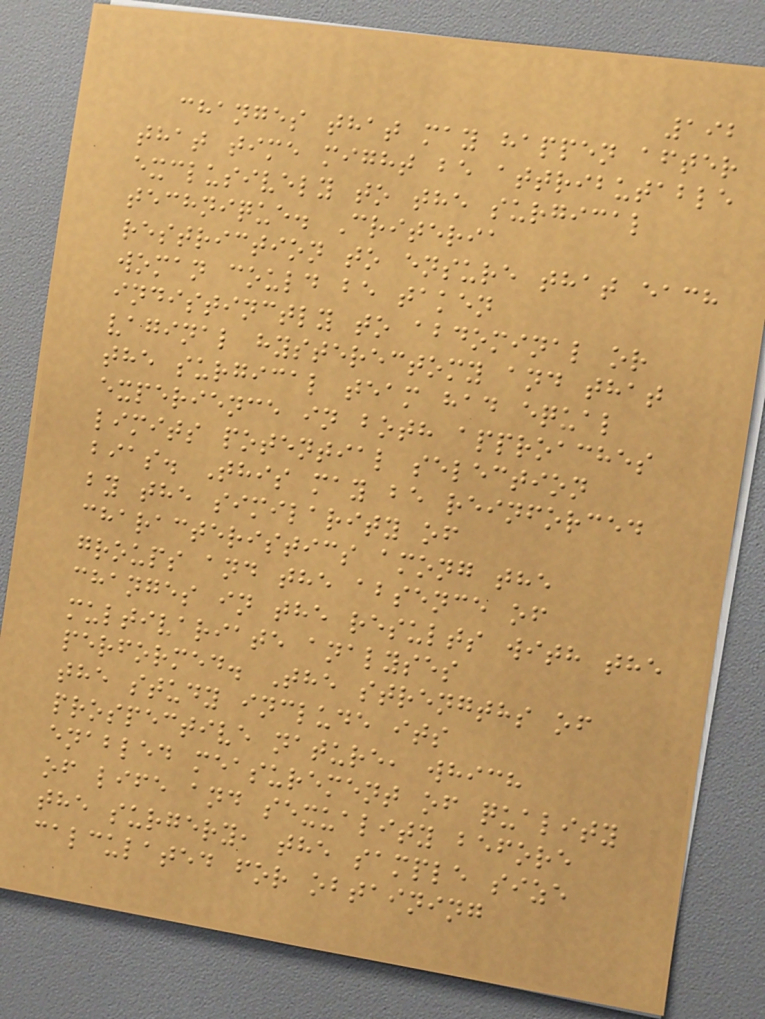192
changes that may happen after
that time might be attributable
exclusively to the surgical
technique. Criteria
restriction to ensure that each
woman could be taken
indistinctly to abdominal or
vaginal hysterectomy and that
the surgical team had equal
experience in both approaches
limits potential selection
bias. This may be reinforced
by the similarity of
characteristics among the
groups and the absence of
changes in the results with the
multivariate analyses
performed. The strengths of
the study include its
prospective nature, which
enabled measurement of quality
of life and sexuality before
the surgery, the sample size
calculated for obtaining
